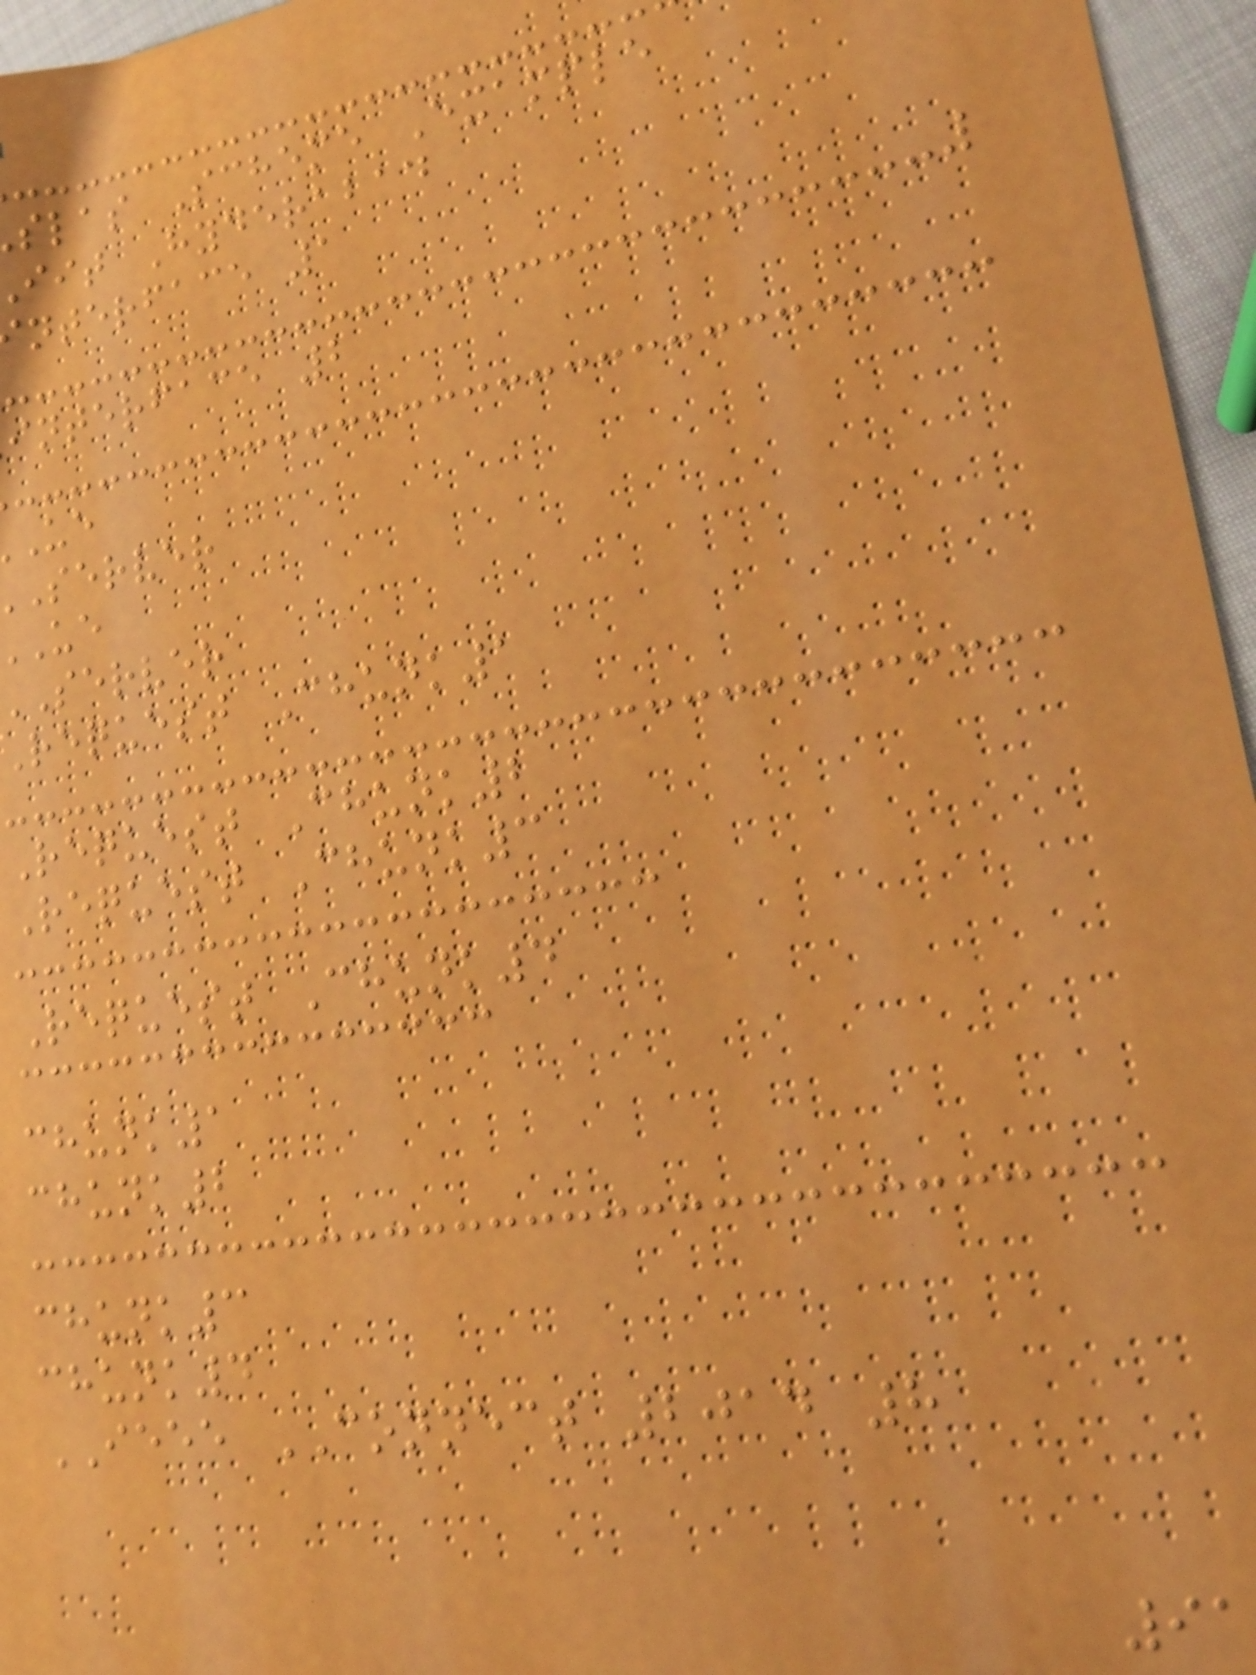slas Scheme Example
iit Hyderabad
nterface 1
interface 2
server
server
request Chunk1
Request Chunk2
Request Chunk3
Request Chunk4
chunk1
chunk2
chunk3
chunk4
IEEE CONNECT 2014 8
91
